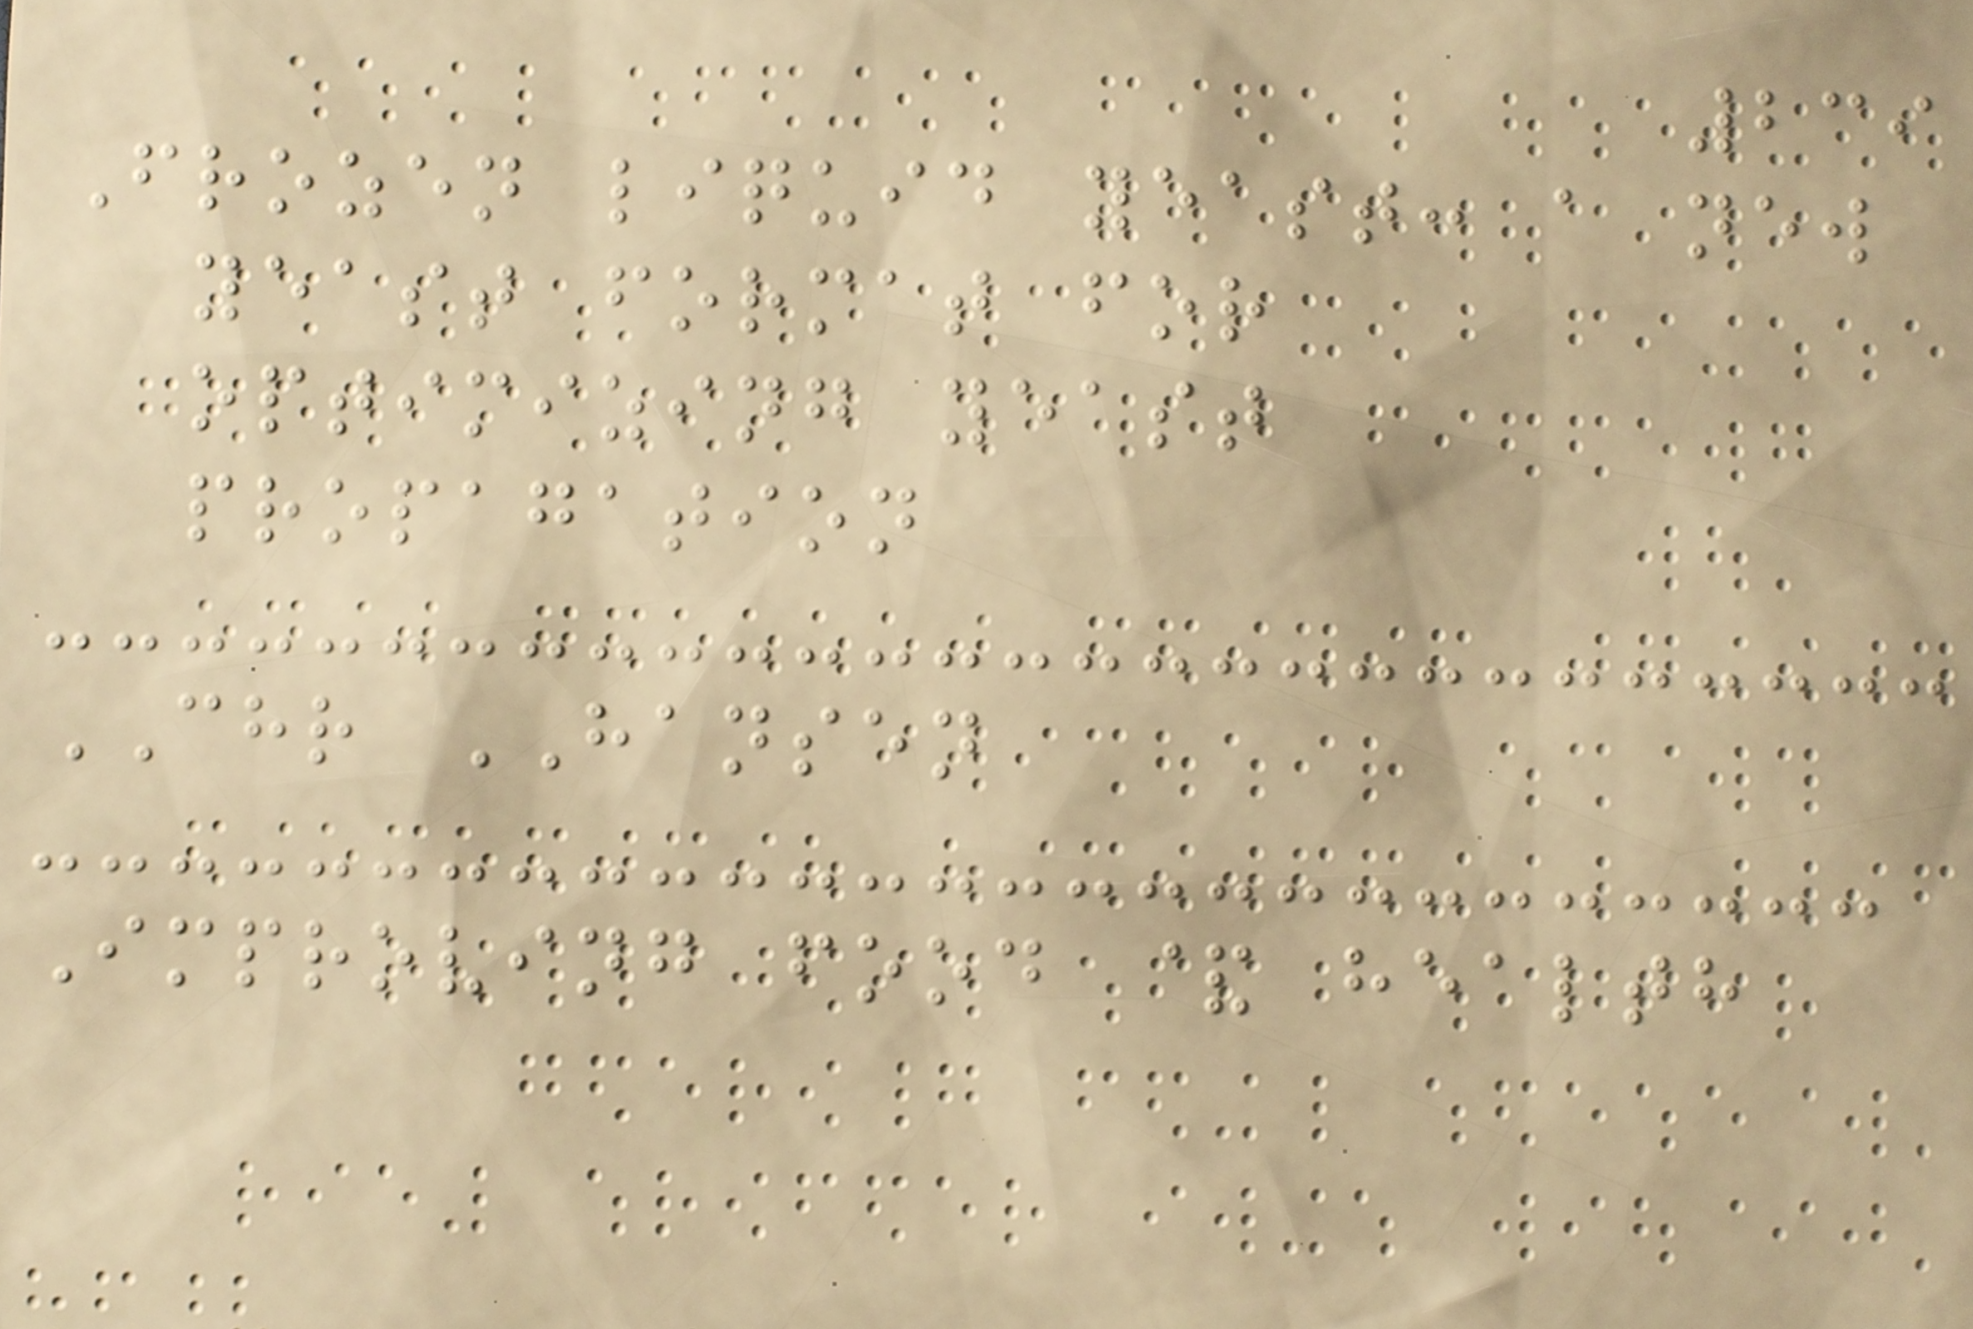239
Frozen liquid yeast: a new
yeast format for
optimizing yeast
propagation
CHR HANSEN
Improving food & health
